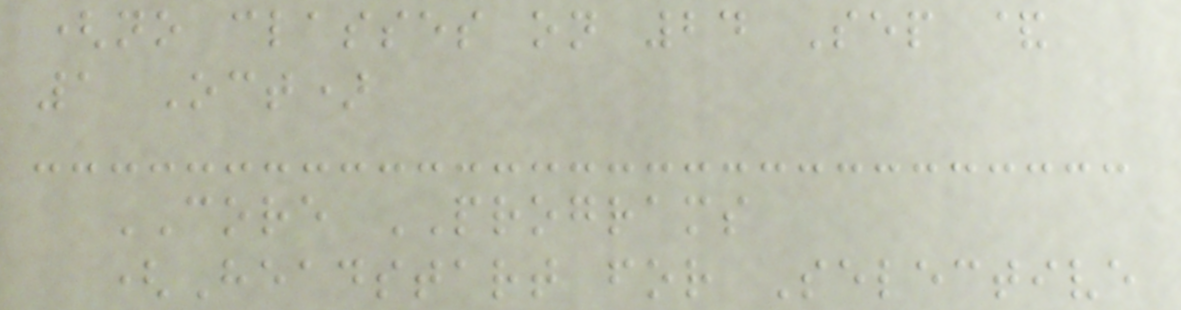(no classes on 24 Sep &
1 Oct)
CORE PROGRAMS
(Headstart for Selective
